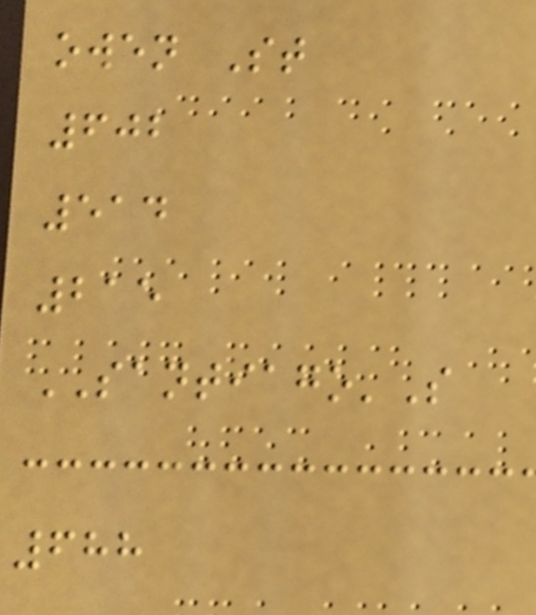owen St
602
514
215
SANTIAGO'S
688
